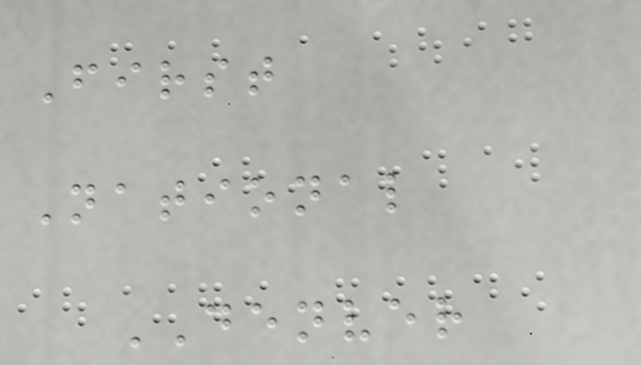First
National
DENVER
